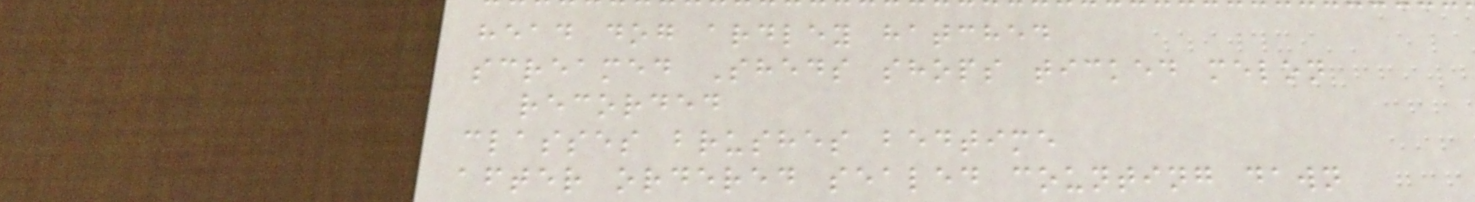head dog ardley hatched
screamed Sheds shops ticked melon
recorded
classes brushes bedtime
after ordered sealed counting dawn
